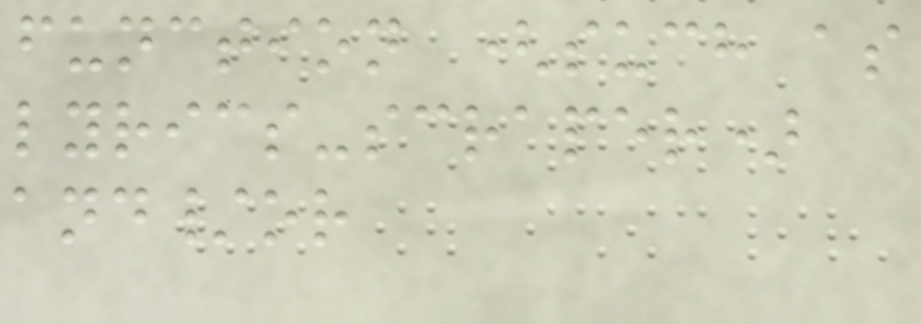function (such as
lyrics-scraper)
and/or
